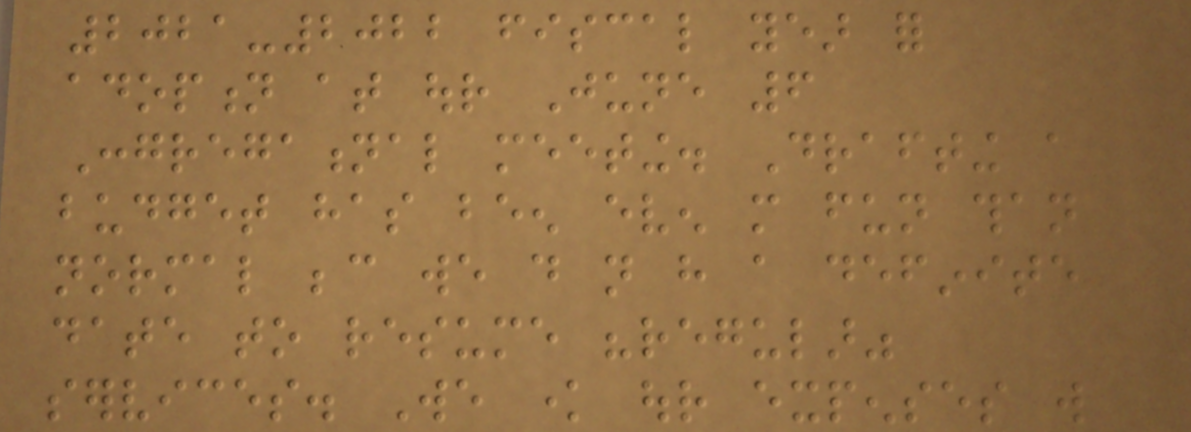2021-2022 fiscal year for
adoption at our June 6
Congregational meeting. Drafting a
budget has been even more fun than
normal because we do not have a definite
date to resume "regular"
services. We know our expenses will
